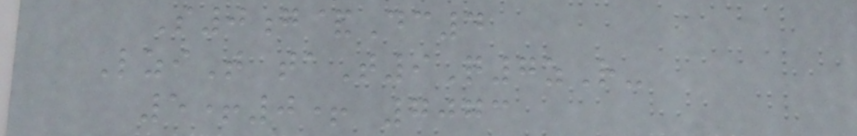S0g&Dc4
LziT taT9Q7zR-
5+0+ 7073
